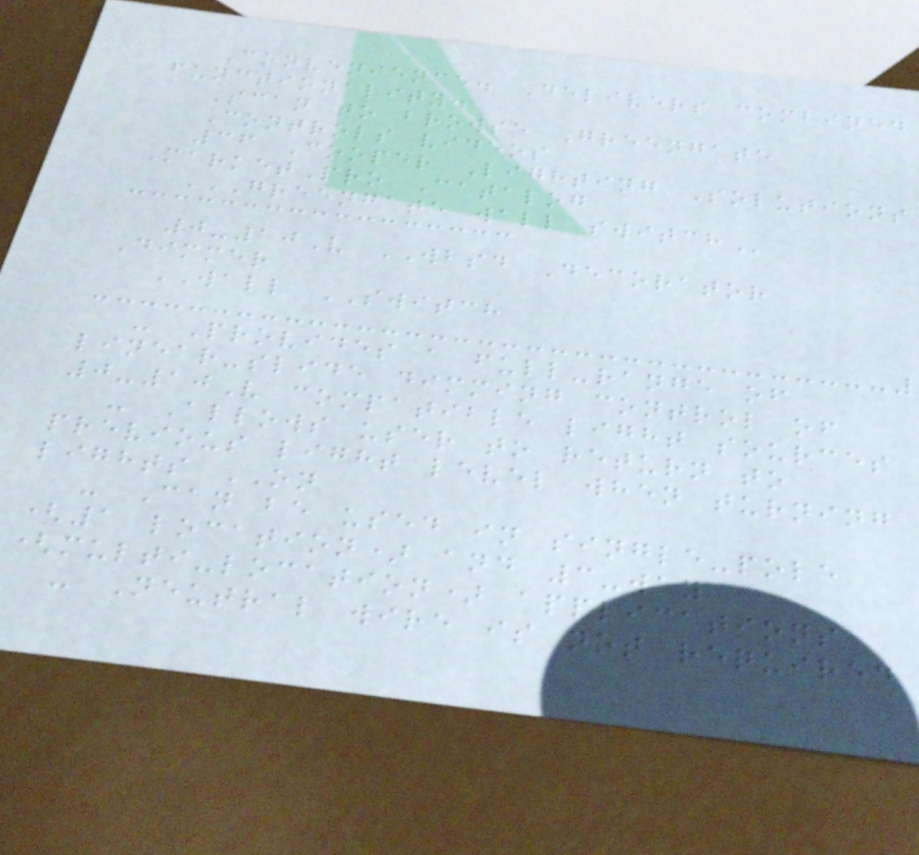Convenience. Delivers combined
functionality.
Scan to browse Greengate
Controls videos
36 Cooper Lighting Solutions
MarketPro Catalog
GREENGATE WALL SWITCH
0-10V WBSD Decorator
Dimmer
WALL SWITCH
- Provides a full-range of
linear-slide dimming control of
0-10V compatible light sources
- Allows user to return to
previous light level when turning
lights ON
- Can be used in single-pole
(1 location) and 3-way
(multi-location) applications
- Neutral wire is not required
